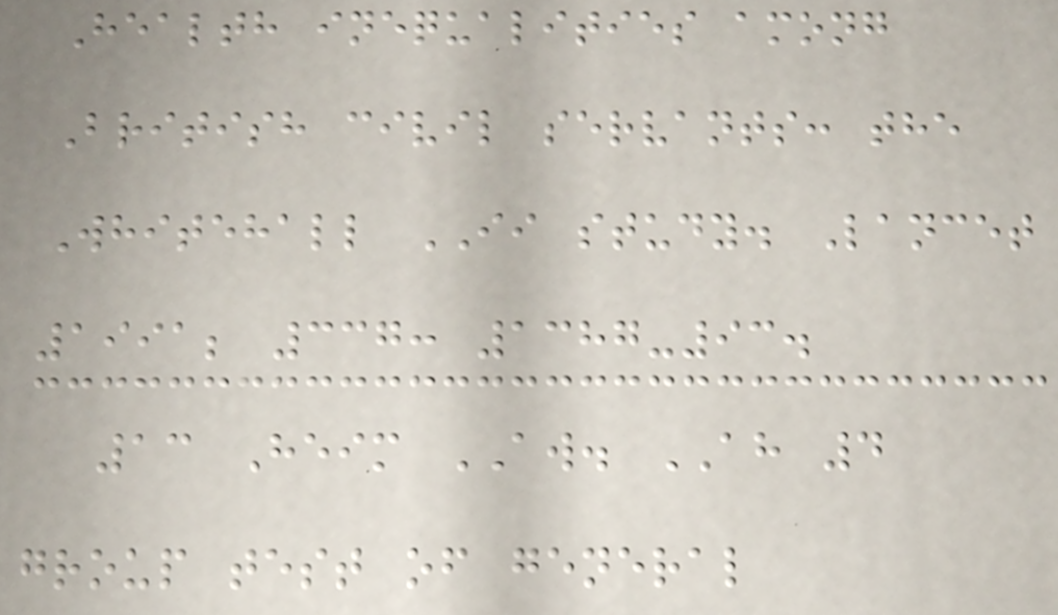Health inequalities among
British civil servants: the
Whitehall II study. Lancet
1991; 337: 1387-93.
13 Heim AW. AH 4
group test of general
